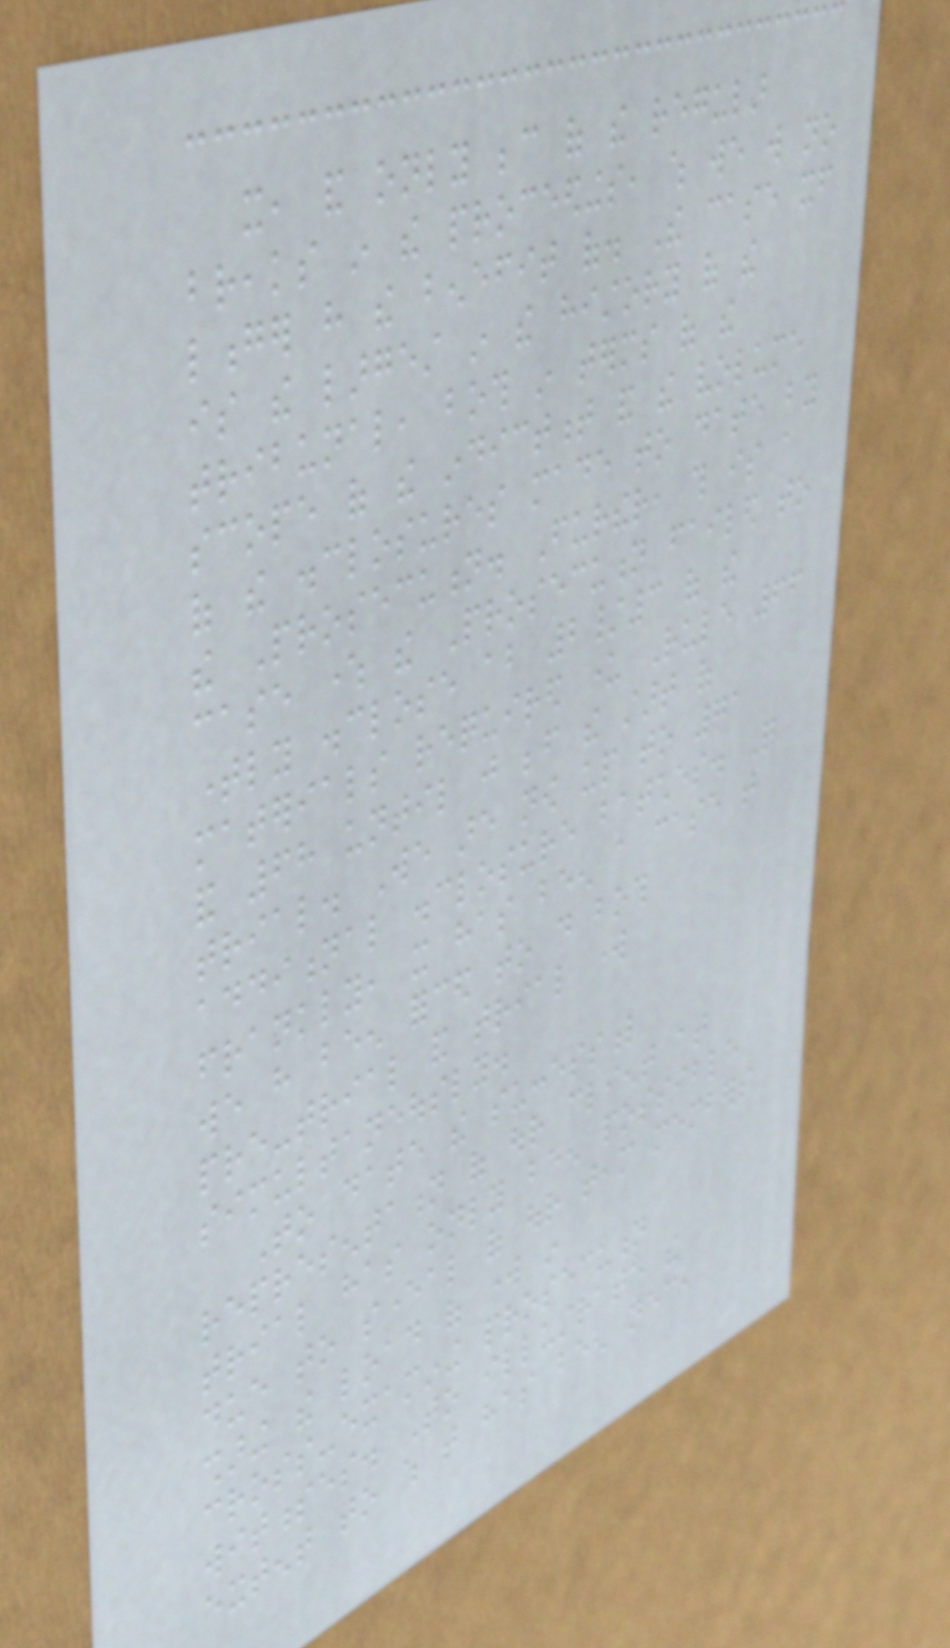it, and only because of the regular
breaks in the proceedings, which we will no
longer have the benefit of. The case itself
is the largest in the history of the
tribunal, both in terms of the
scope of the indictment and the volume
of the disclosures made to date by
the Prosecution. Further, this is a
case where the Prosecution failed to
timely disclose about 2/3 of the
materials required under Rule 66
and 68 until just before the start of
trial. We are now up to 71
additional disclosure batches. Quite
frankly, it has been a case that
we have been forced to do both
pre-trial and trial work
simultaneously.
To date the successful
representation of our client at
trial has only been possible
due to several of our team members
sharing the load of work in
cross-examining prosecution
witnesses. To illustrate the
extent to which that has been necessary,
